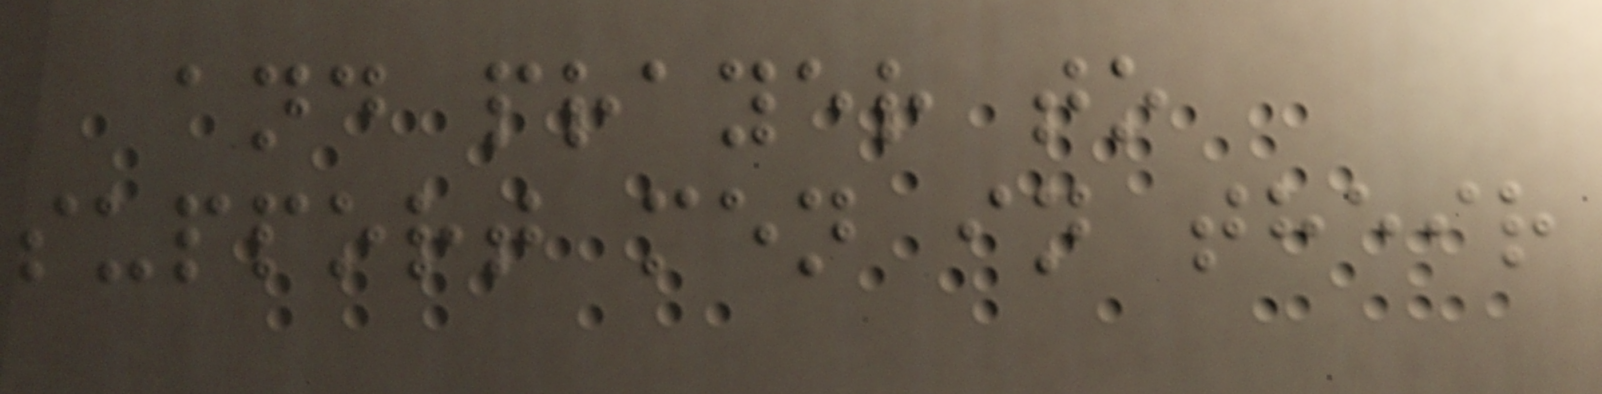and prayer to
support men in their
